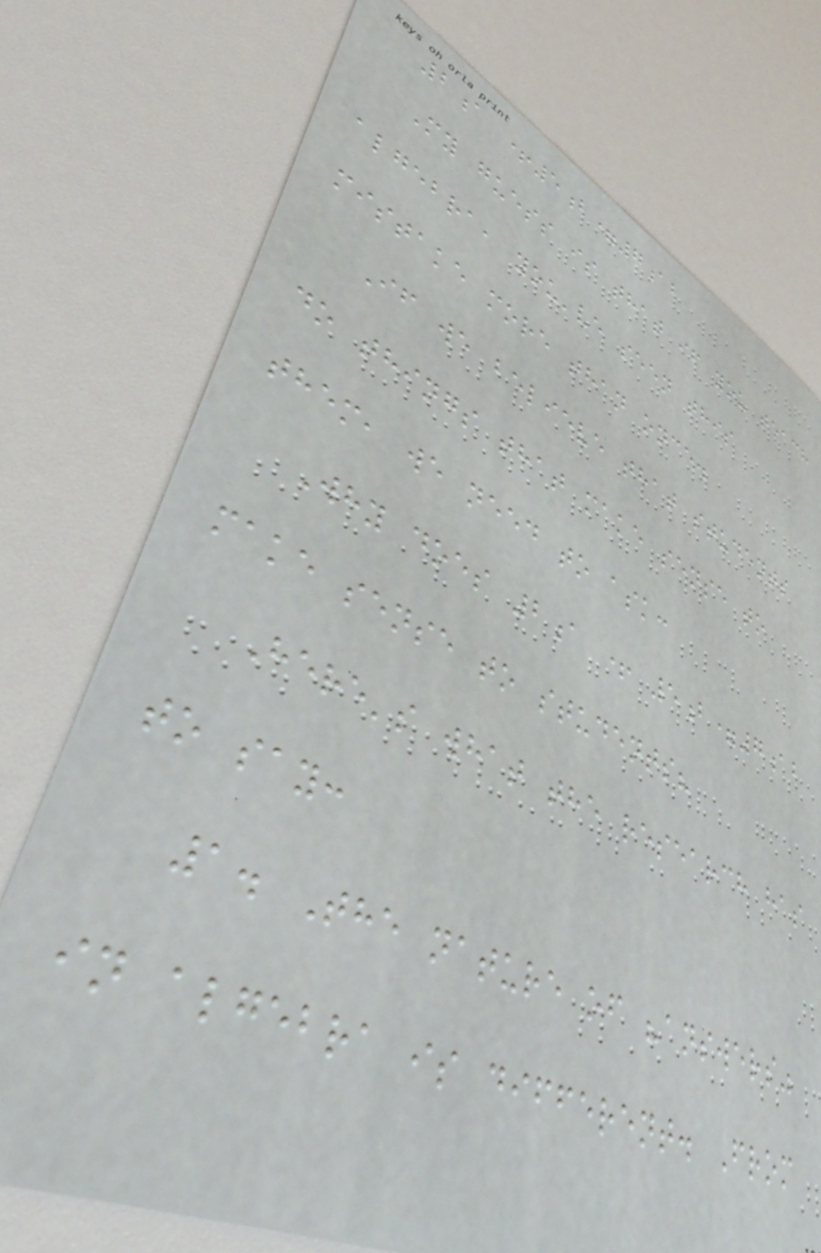2a +5b=7ab
My guess is that if you teach
algebra, you've seen this
mistake more than once.
If we believe that students
do things that make sense to
them, we need to ask:
Why does 2a + 5b=7ab
make sense to students?
Here's what the research has
to say:
1. The nature of "answers"
in algebra is different. From
